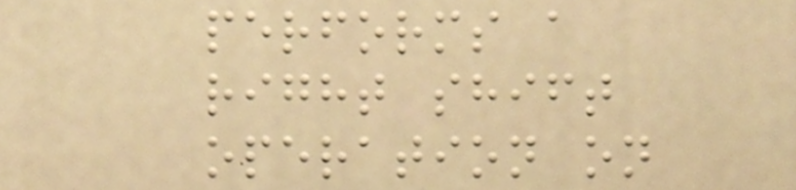performs a
right shift
operation on
